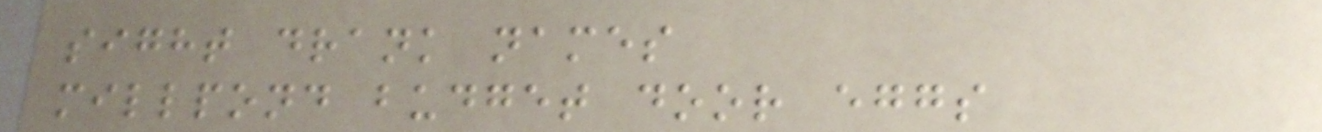sight drank names
millpond budget door eggs
